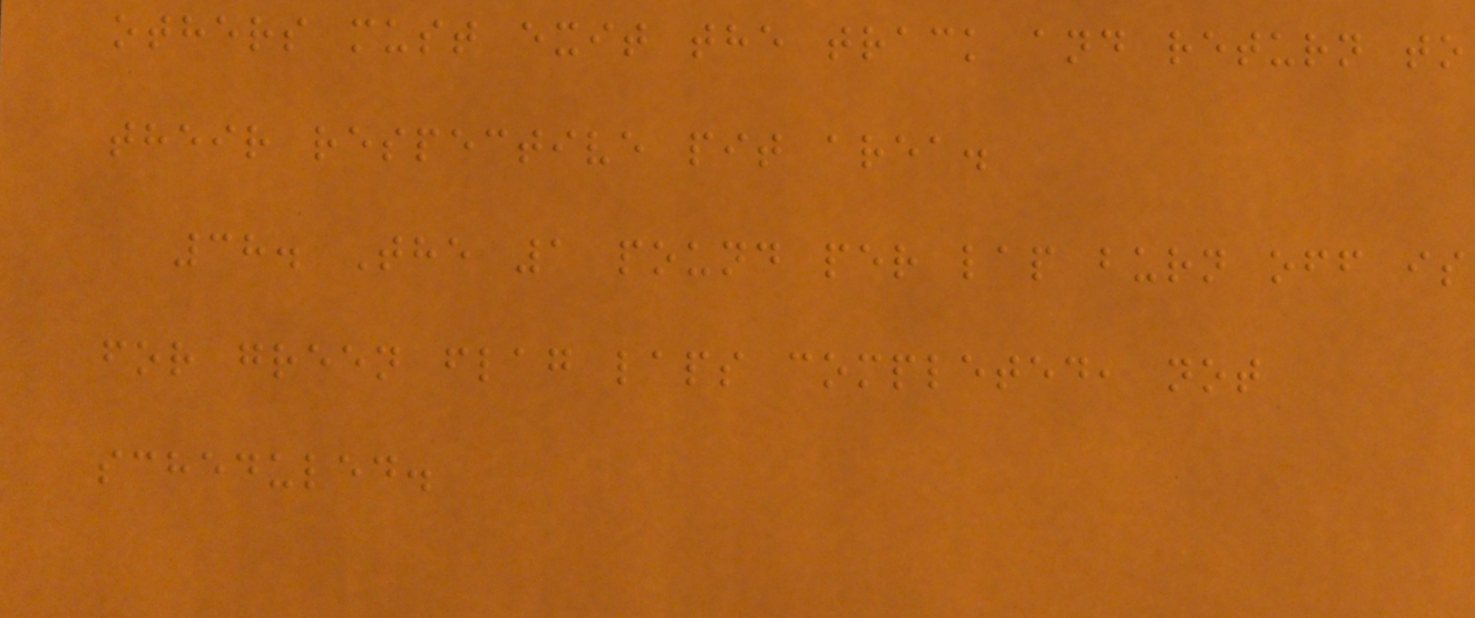others must exit the track and return to
their respective pit area.
38. The 1 pound per lap burn off is
for green flag laps completed, not
scheduled.
